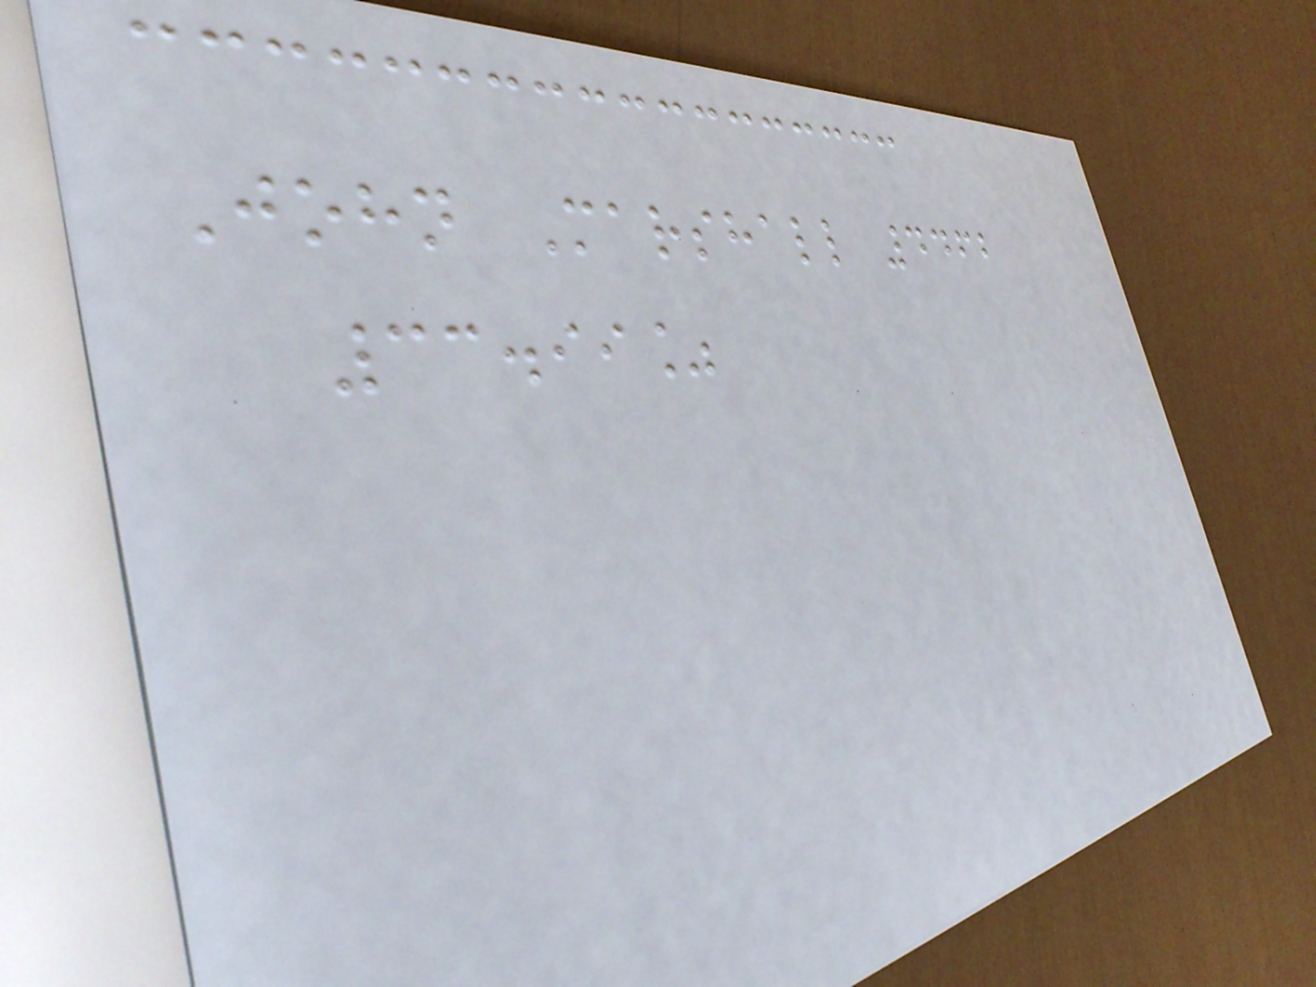John Marshall 4462
33.99%
